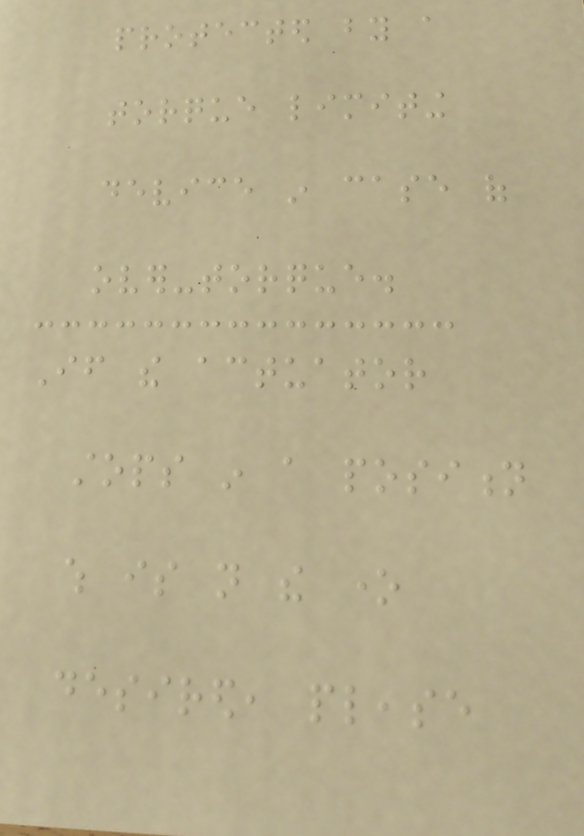protected by a
torque limiting
device in case of
over-torque.
If the actuator
stops in a position
which is not the one
desired, please
